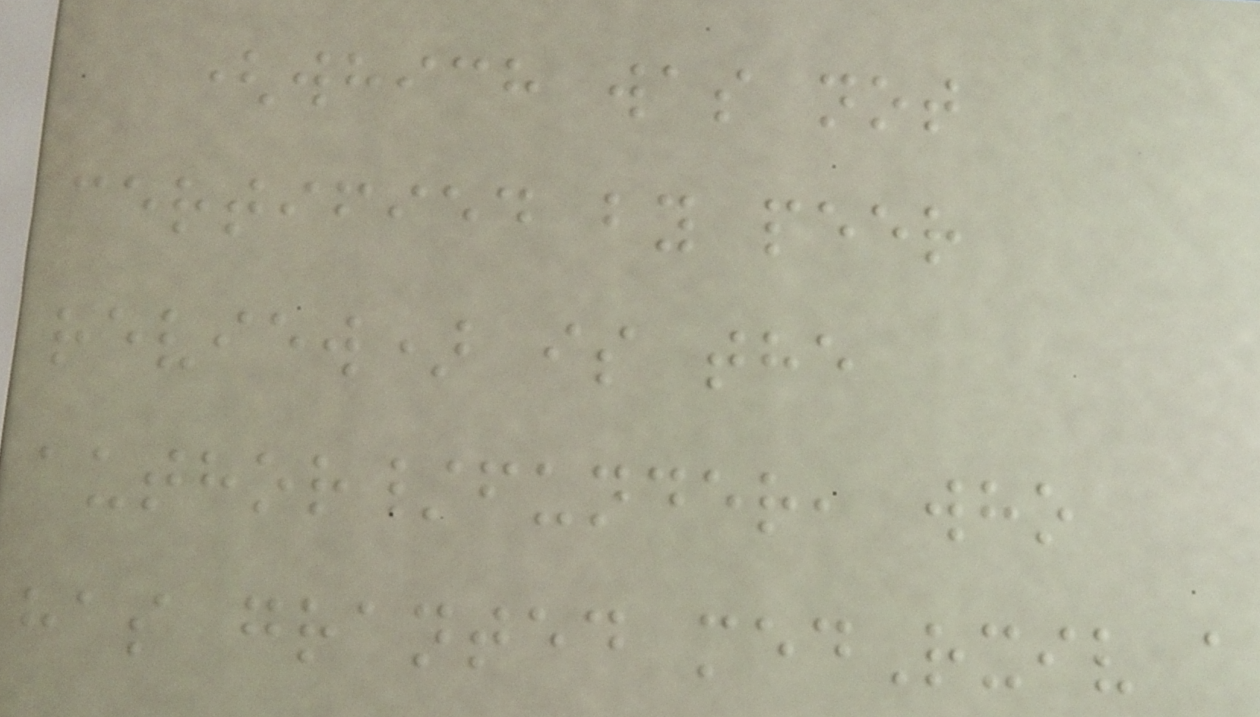(which was not
certified by peer
review) is the
author/funder, who
has granted medRxiv a
